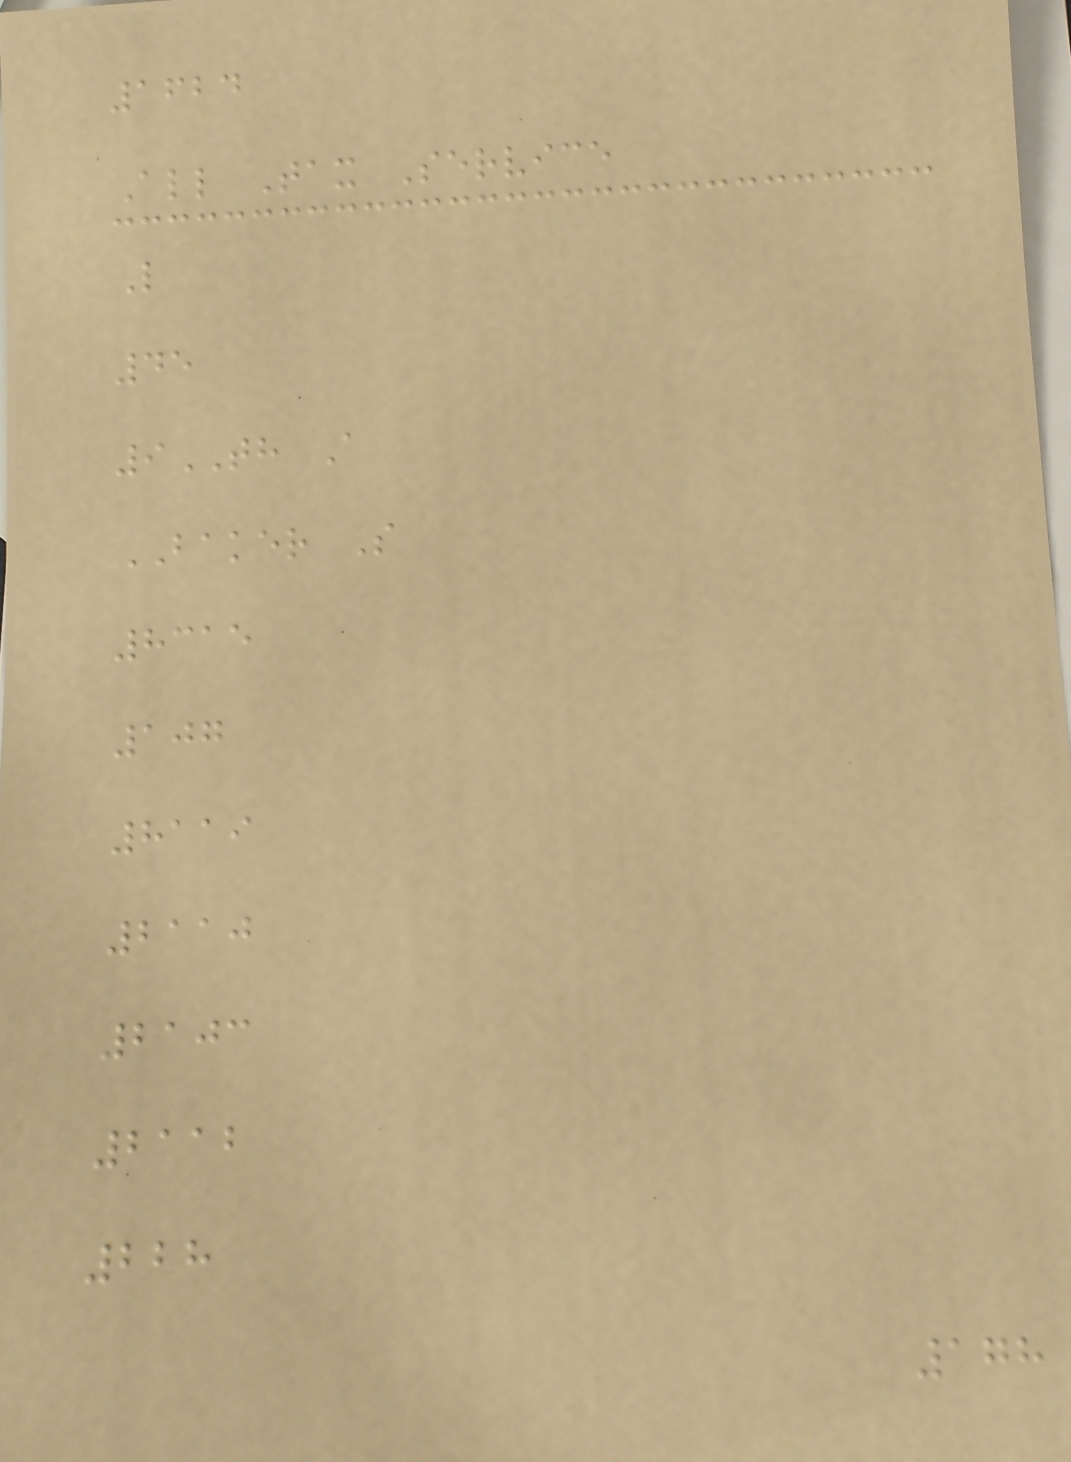1624
All Tax Service
L
45
9TH A
BAKER S
8315
107
8119
2110
2103
2112
228
178
